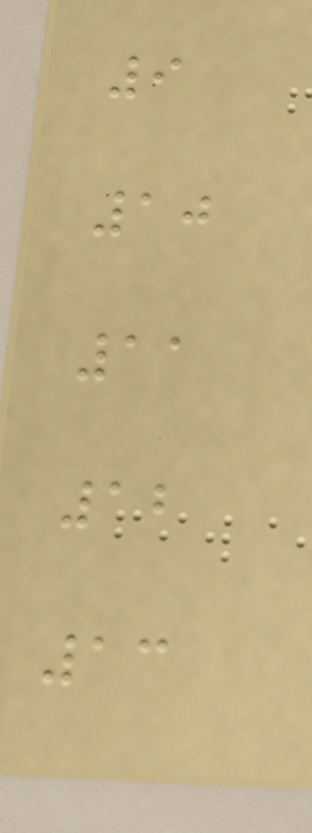9
10
11
12
13
